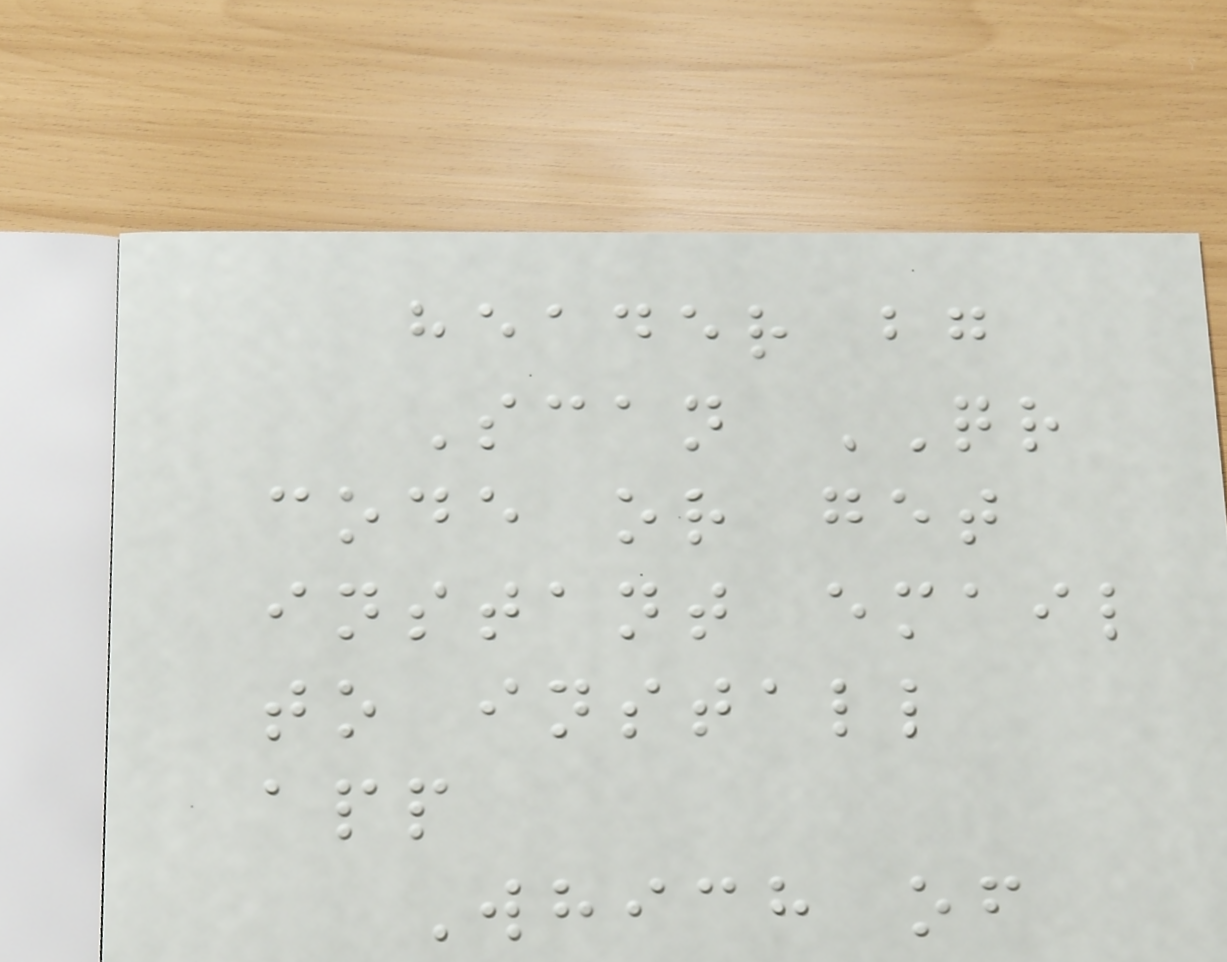header bg
Scan QR
code or get
instant email
to install
app
Which of
